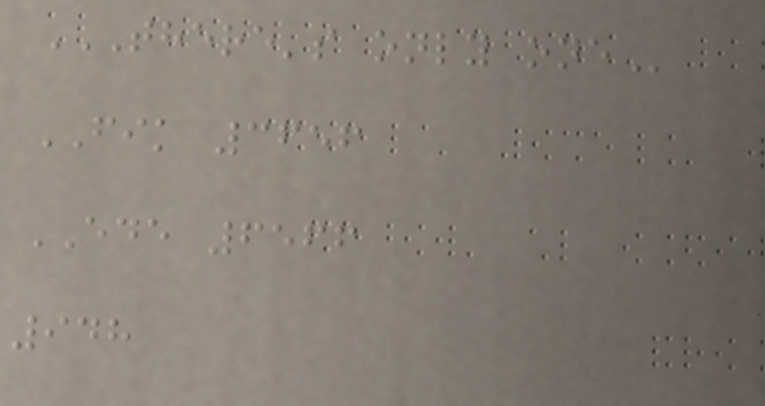THERE'S ONLY ONE
FIK 3656
EDE 6566
948
